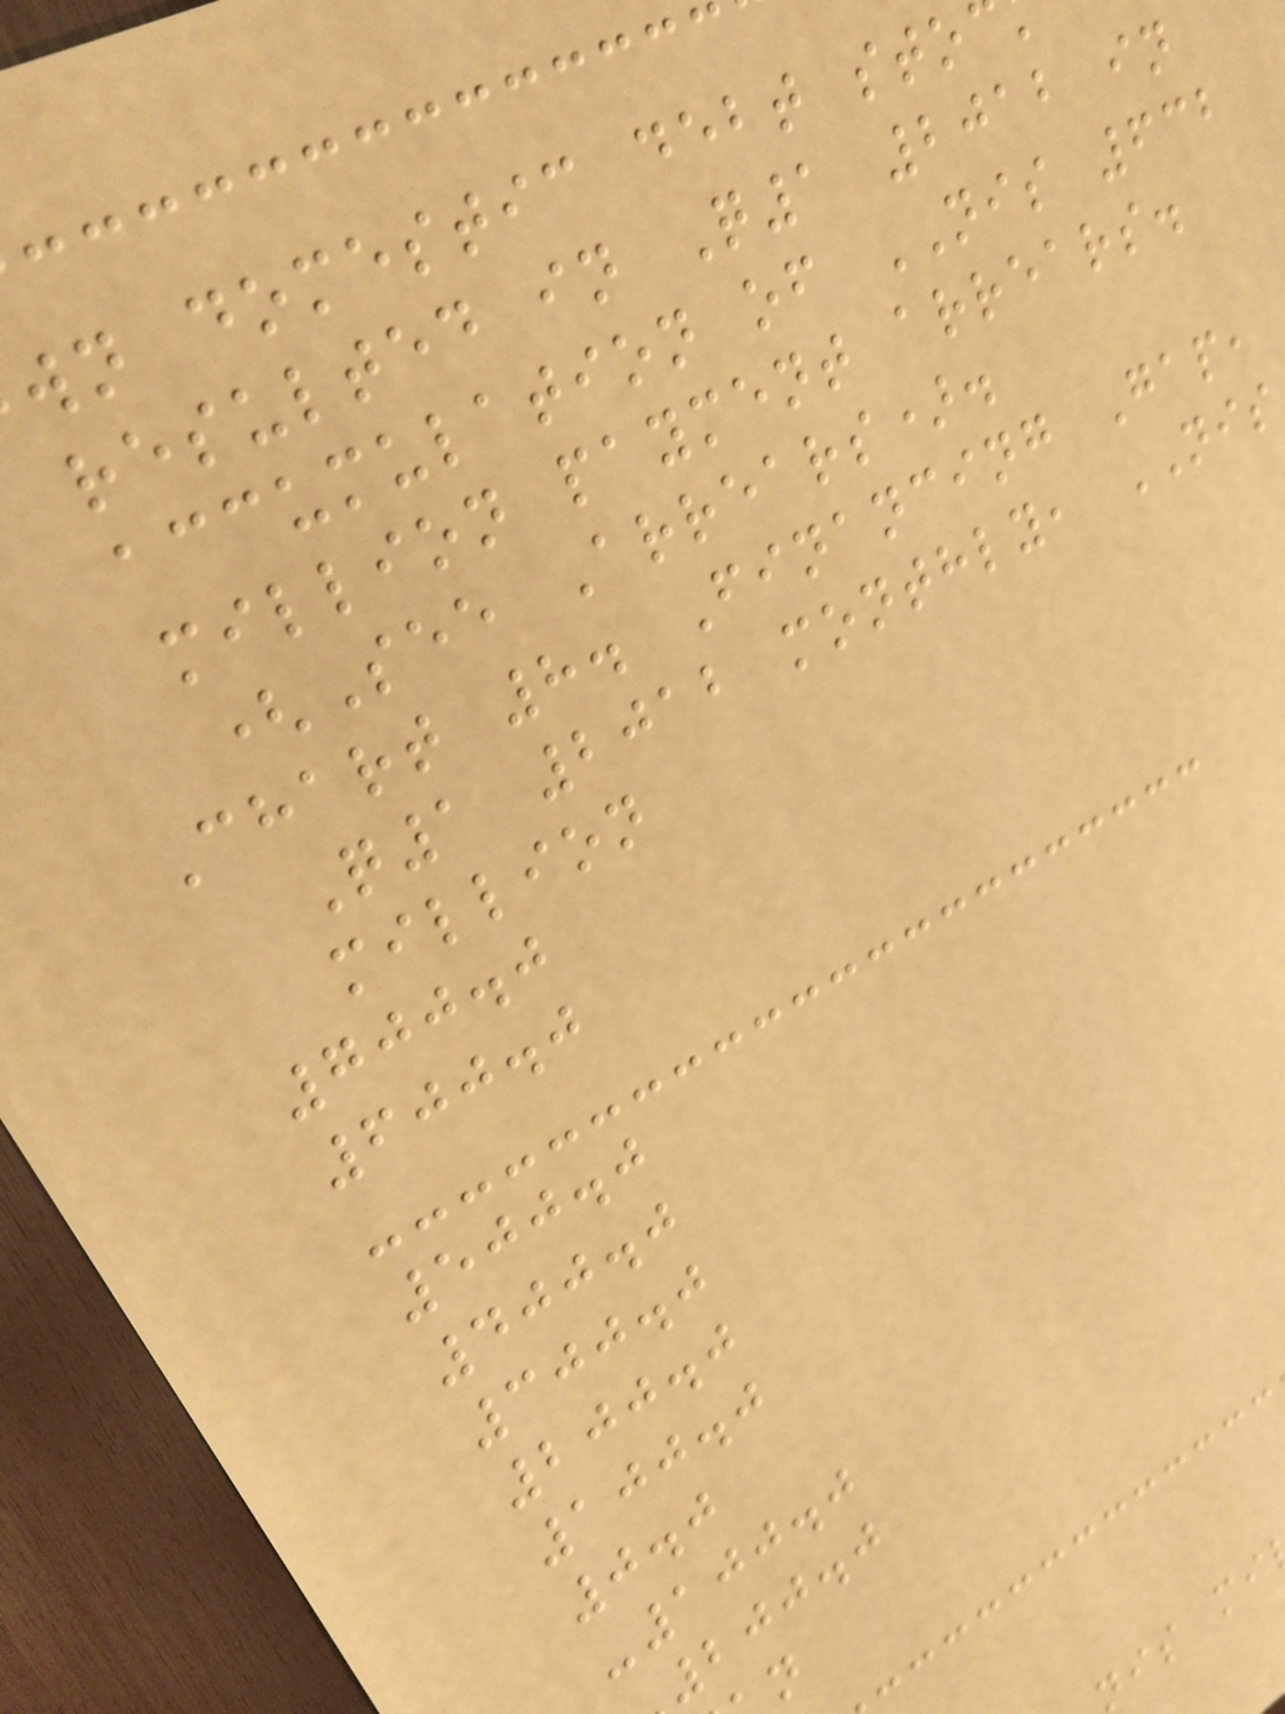wn domestic debt sto
resulted in Q1 2012 in
accumulation of NIS 632
million payment arrears.
(See Arrears).
Chart 8. Financing Gap,
Q1 2012 monthly, NIS
million
700.0
600.0
500.0
400.0
300.0
200.0
100.0
0.0
-100.0
200.0
